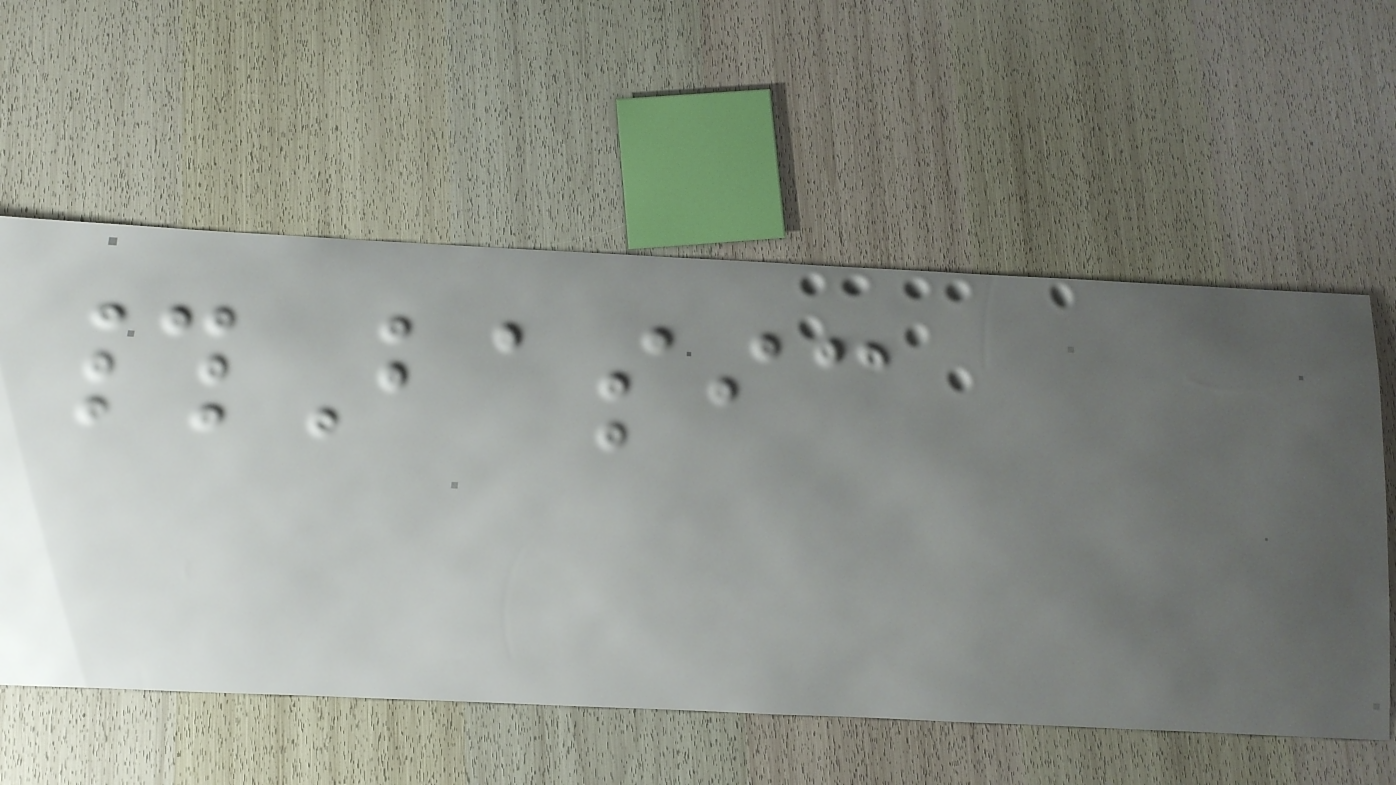#Basic
